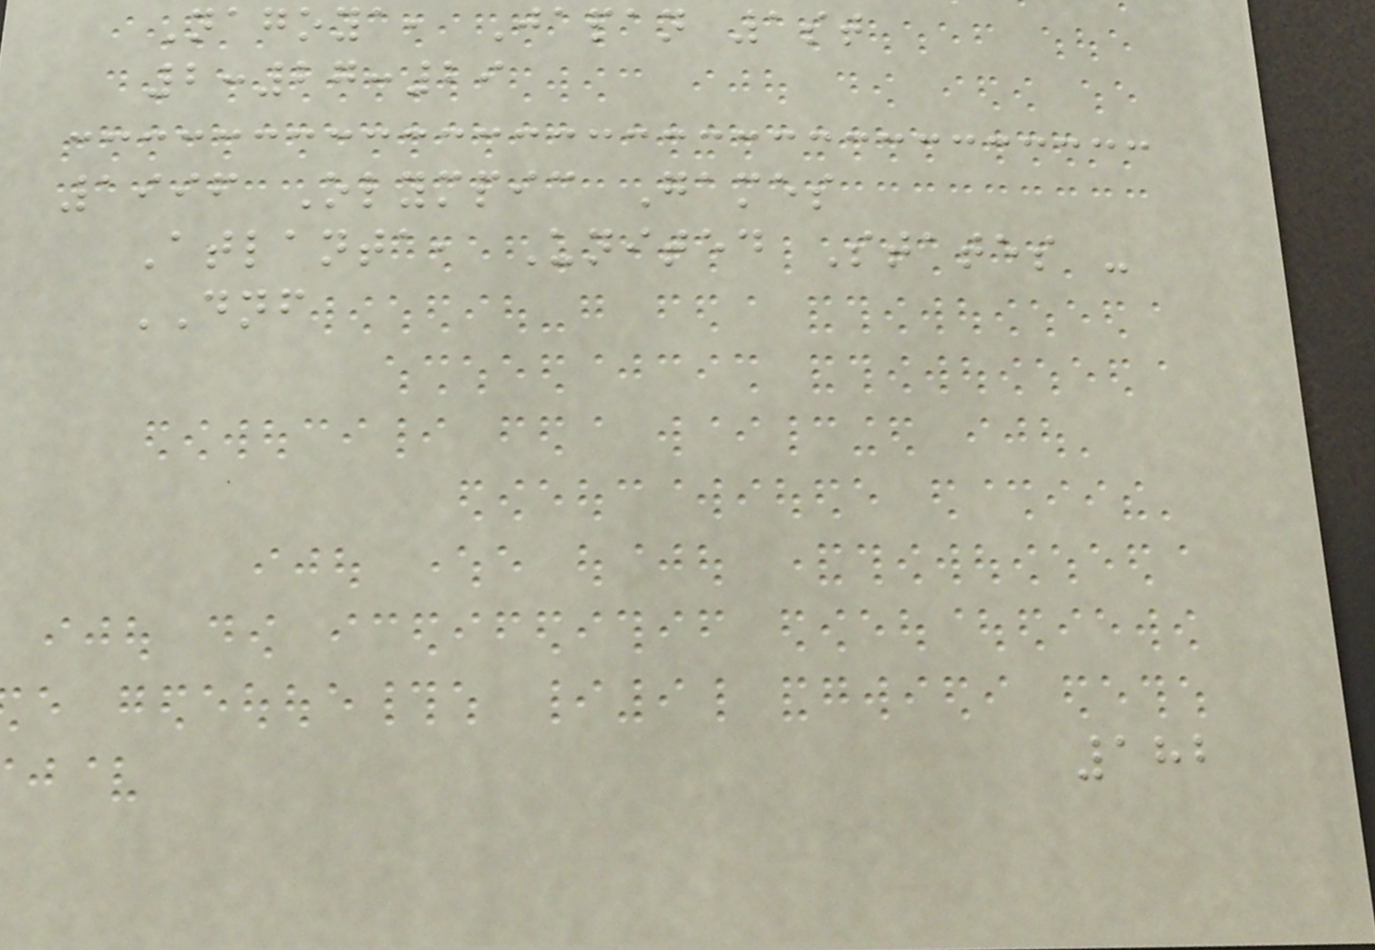Nagoya, Japan 1st
2:27:29
1996 Olympic Games
Atlanta, United States -
DNF
182
